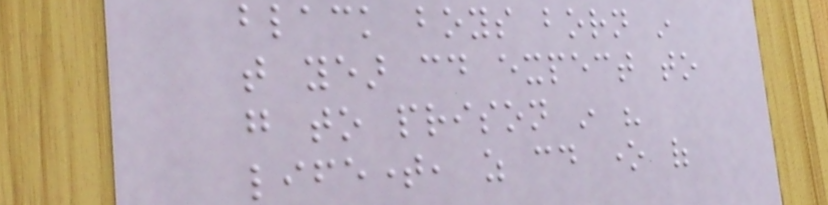black boys born in
that year could expect to
go to prison in his
lifetime, as could one of
